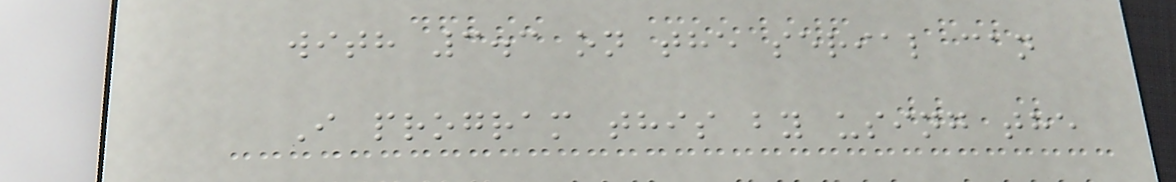with 3.3 on the serial can
I program this by using the
